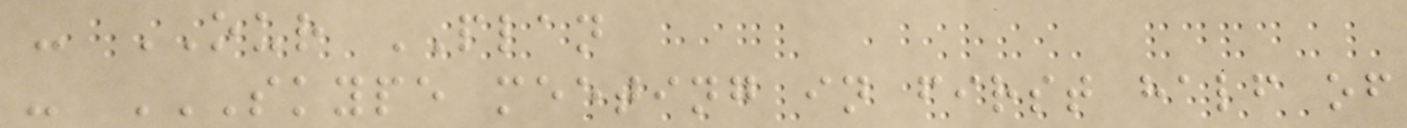- OUR PLAN
- SKYPE MEETING IN FIRST HALF OF
